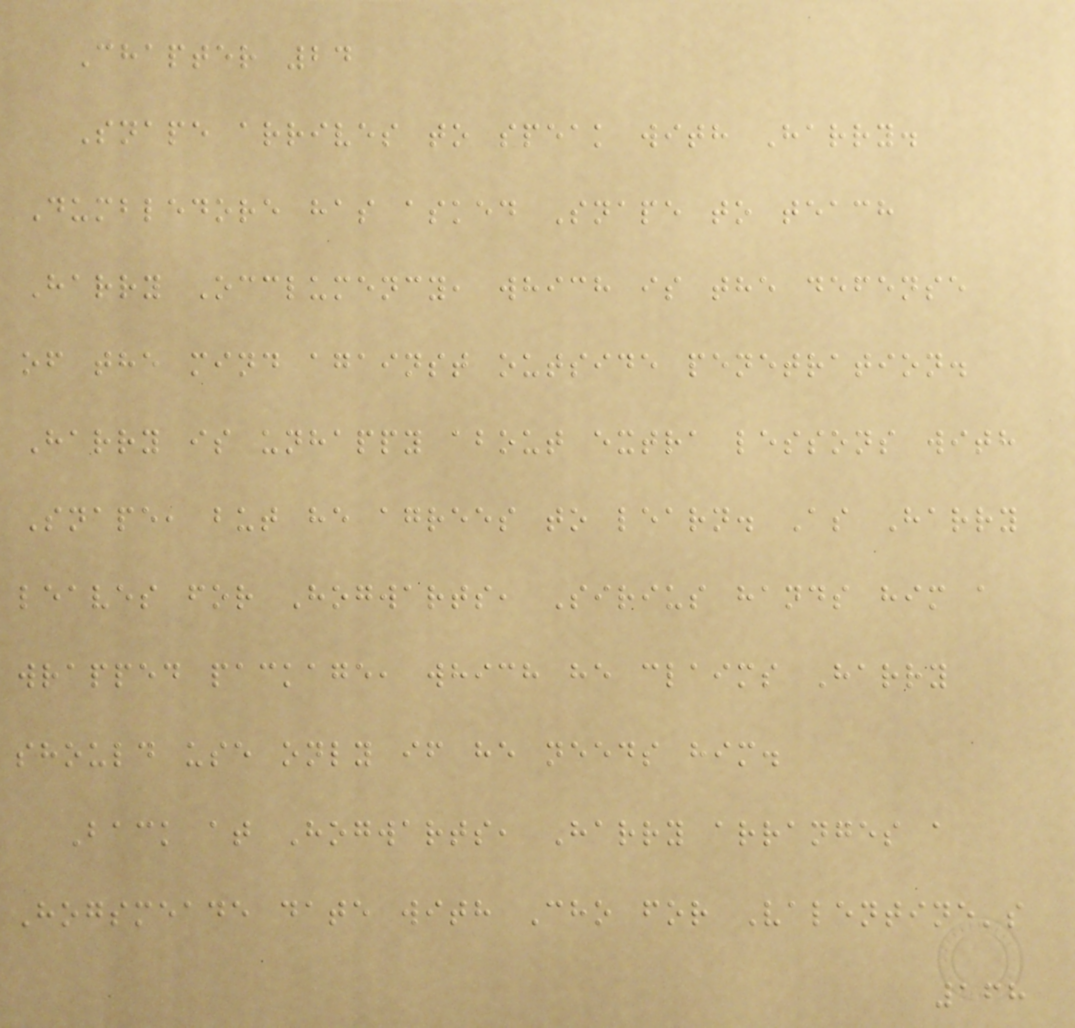Chapter 24
Snape arrives to speak with Harry.
Dumbledore has asked Snape to teach
Harry Occlumency, which is the defense
of the mind against outside penetration.
Harry is unhappy about extra lessons with
Snape, but he agrees to learn. As Harry
leaves for Hogwarts, Sirius hands him a
wrapped package, which he claims Harry
should use only if he needs him.
Back at Hogwarts, Harry arranges a
Hogsmeade date with Cho for Valentine's
168
